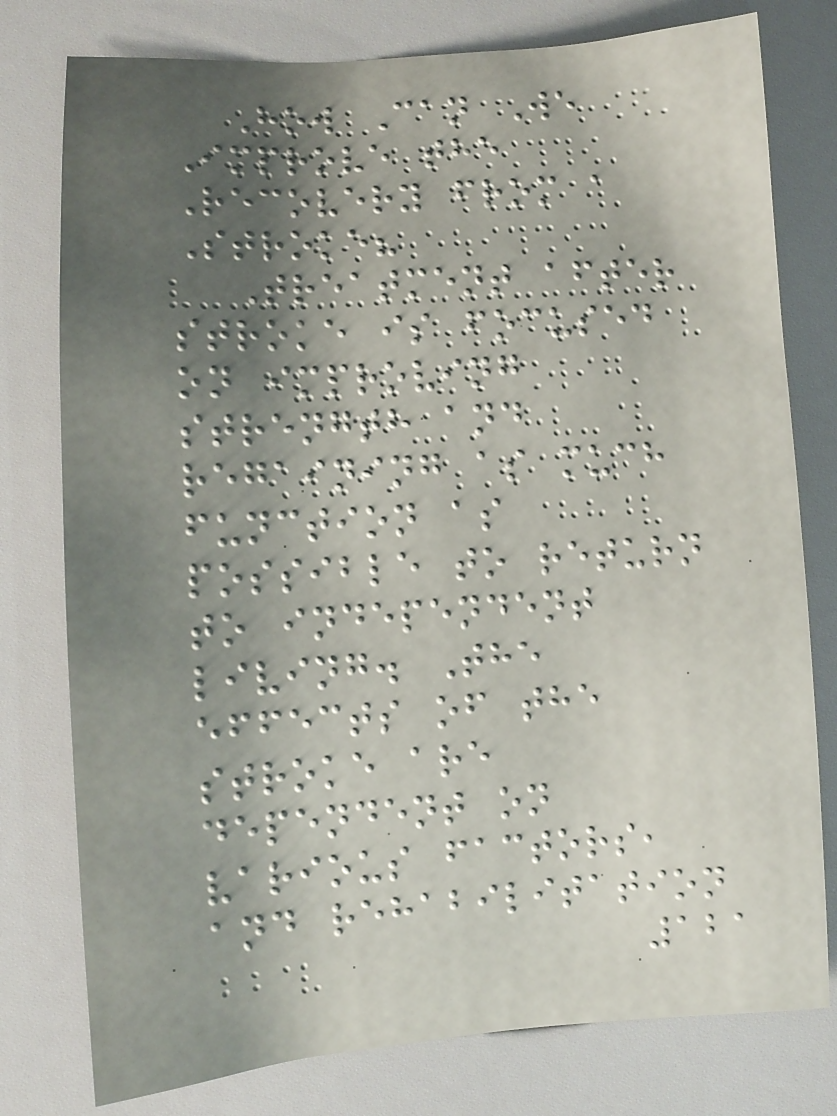How Can We
Improve the
Recovery from a
Stroke?
Treatment after
stroke is focused
on improving
strength and
regaining as much
function as
possible to return
to independent
living. The
effects of the
stroke are
dependent on
various factors,
and rehabilitation
121
